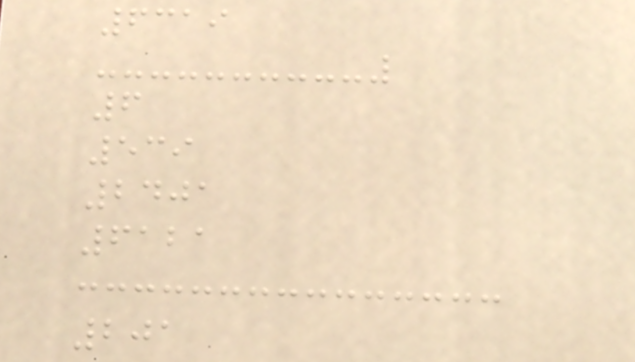6319
6
539
2401
6121
201
